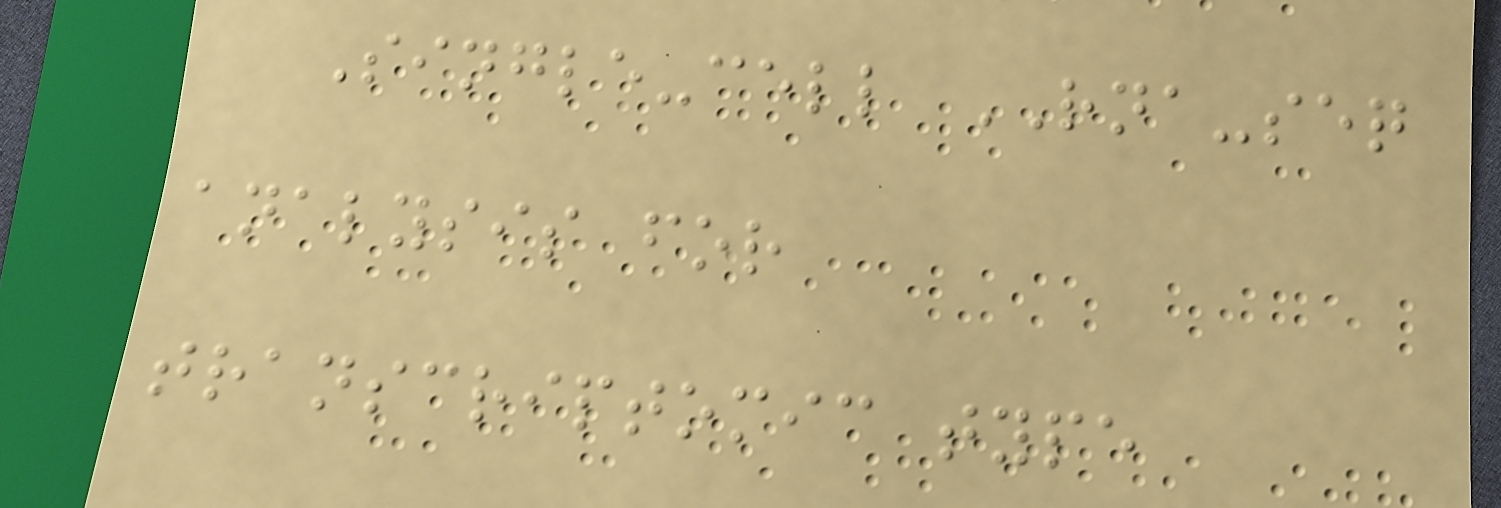Single-cell RNA-seq
analysis for
transcriptomic type
